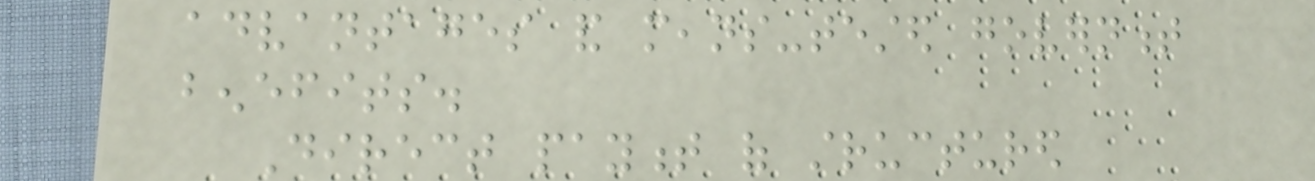advantages and means-tested government
benefits.
Direct payment of structured
